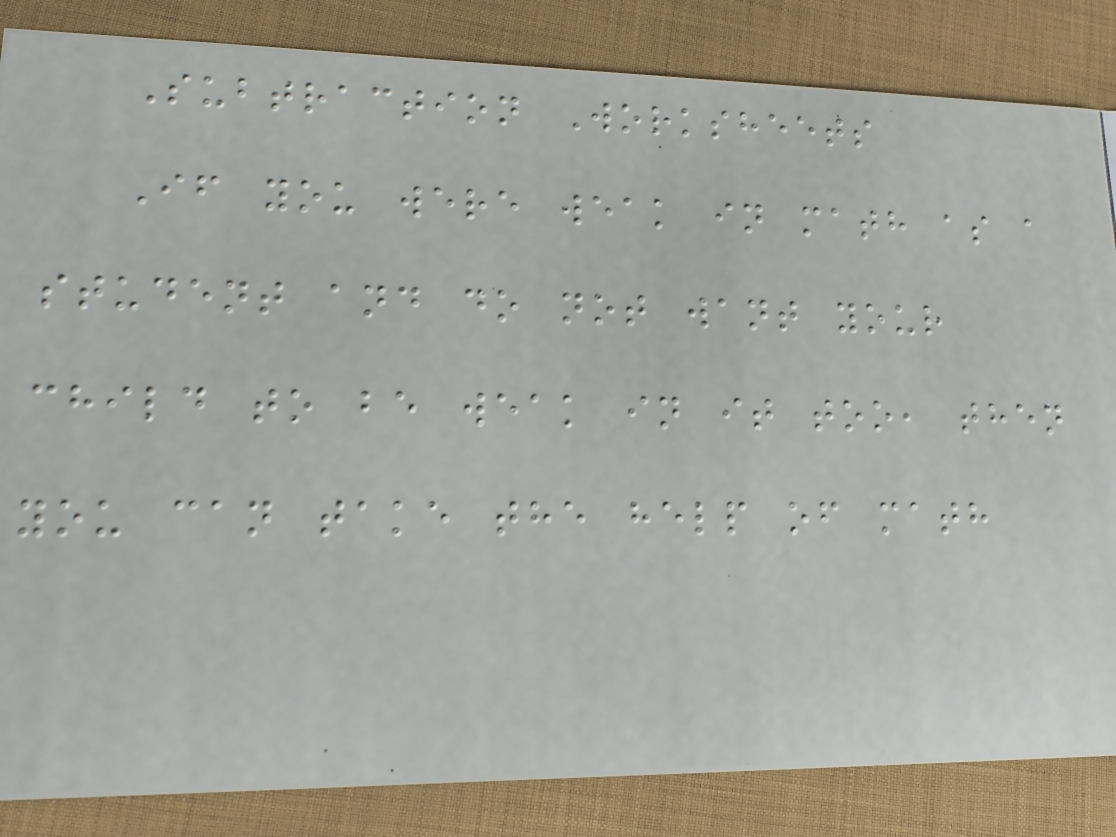Subtraction Worksheets
If you were weak in math as a
student and do not want your
child to be weak in it too, then
you can take the help of math
